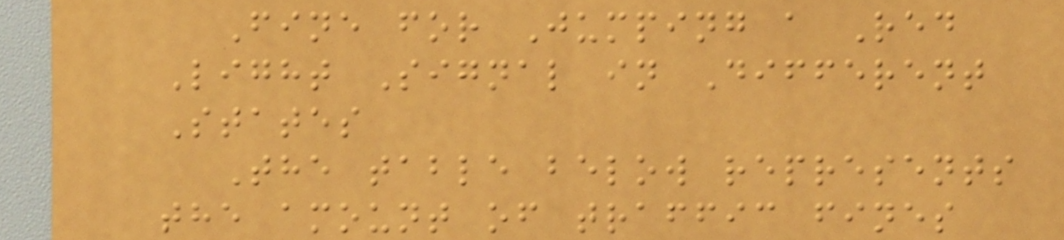Fine for Jumping a Red
Light Signal in Different
States
The table below represents
the amount of traffic fines
